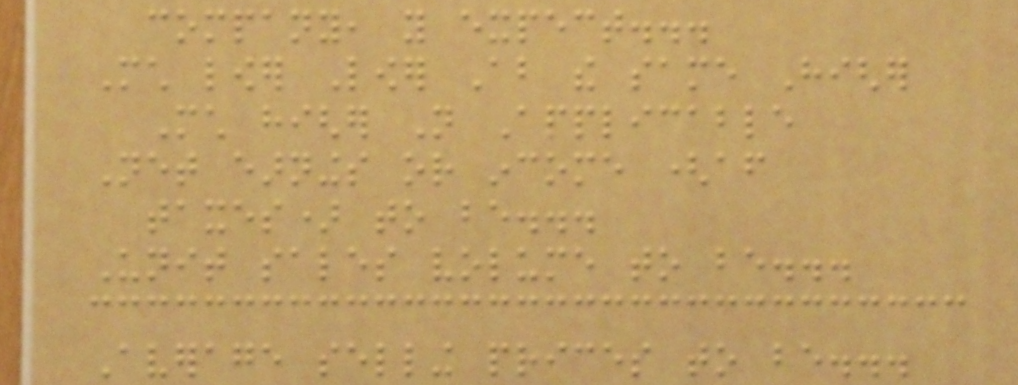company, you expect...
Much lower Lower About the same Higher
Much higher Not Applicable
Net earnings or income (after
taxes) to be...
Unit sales volume to be...
Average selling prices to be...
